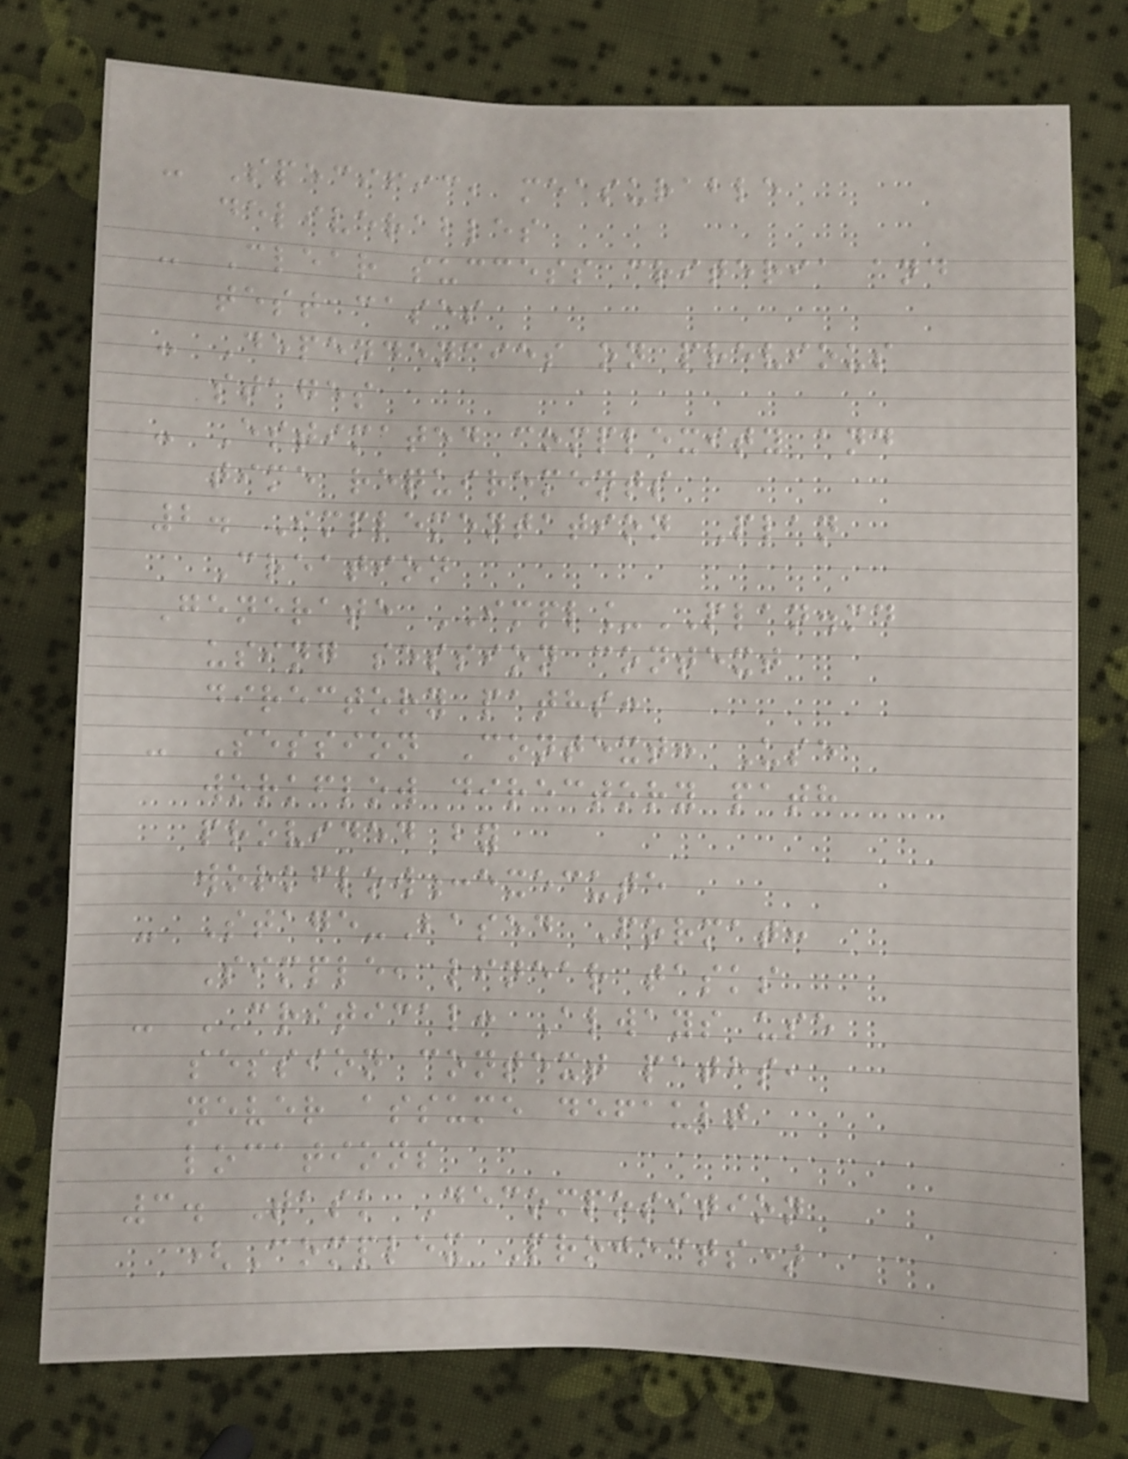- Specific, measurable
deliverables
- Clear success criteria and
test cases
- Dependencies on previous
stages
- Estimated complexity and
time requirements
2. Implementation Plan
Creation
Generate IMPL_PLAN.md
using session context
directory paths:
- Session Context: Use
workflow directory path
provided by
workflow:execute
- Stage-Based Format:
Simple, linear tasks
- CRITICAL: Always use
session context paths,
never assume default
locations
3. Task Decomposition
(Complex Projects)
